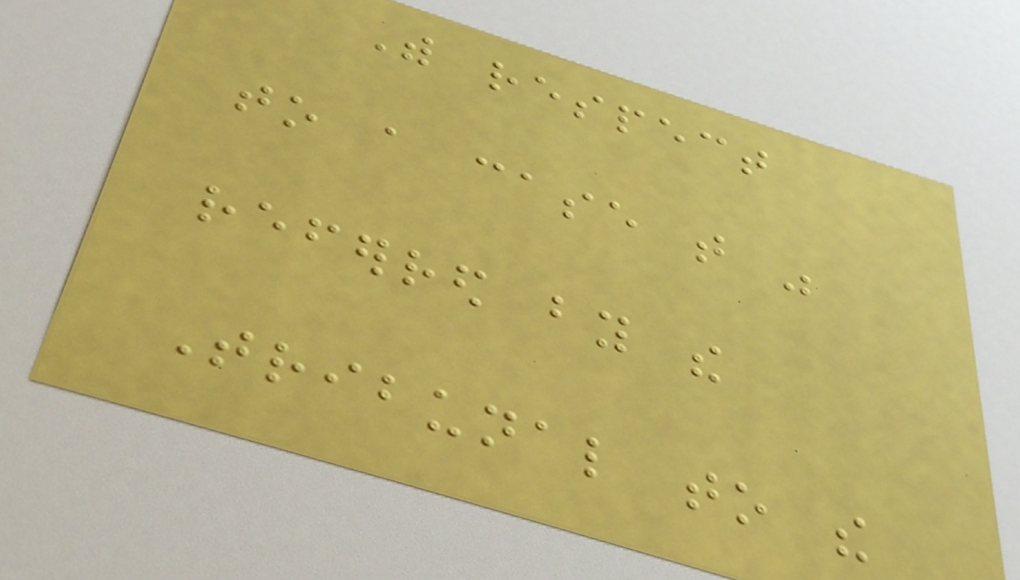With respect
to a case that was
referred by the
Tribunal to the
